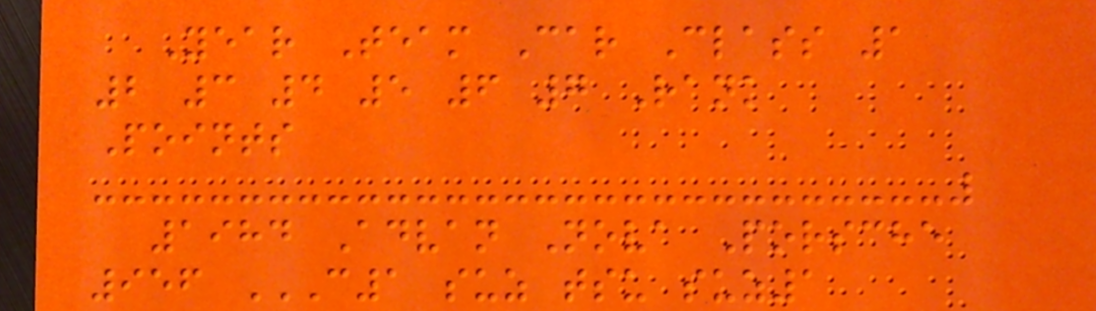Year Team Car Class 1
2 3 4 5 6 7 Rank
Points
1984 Advan Nova Porsche
956 C1 SUZ TSU SUZ1
